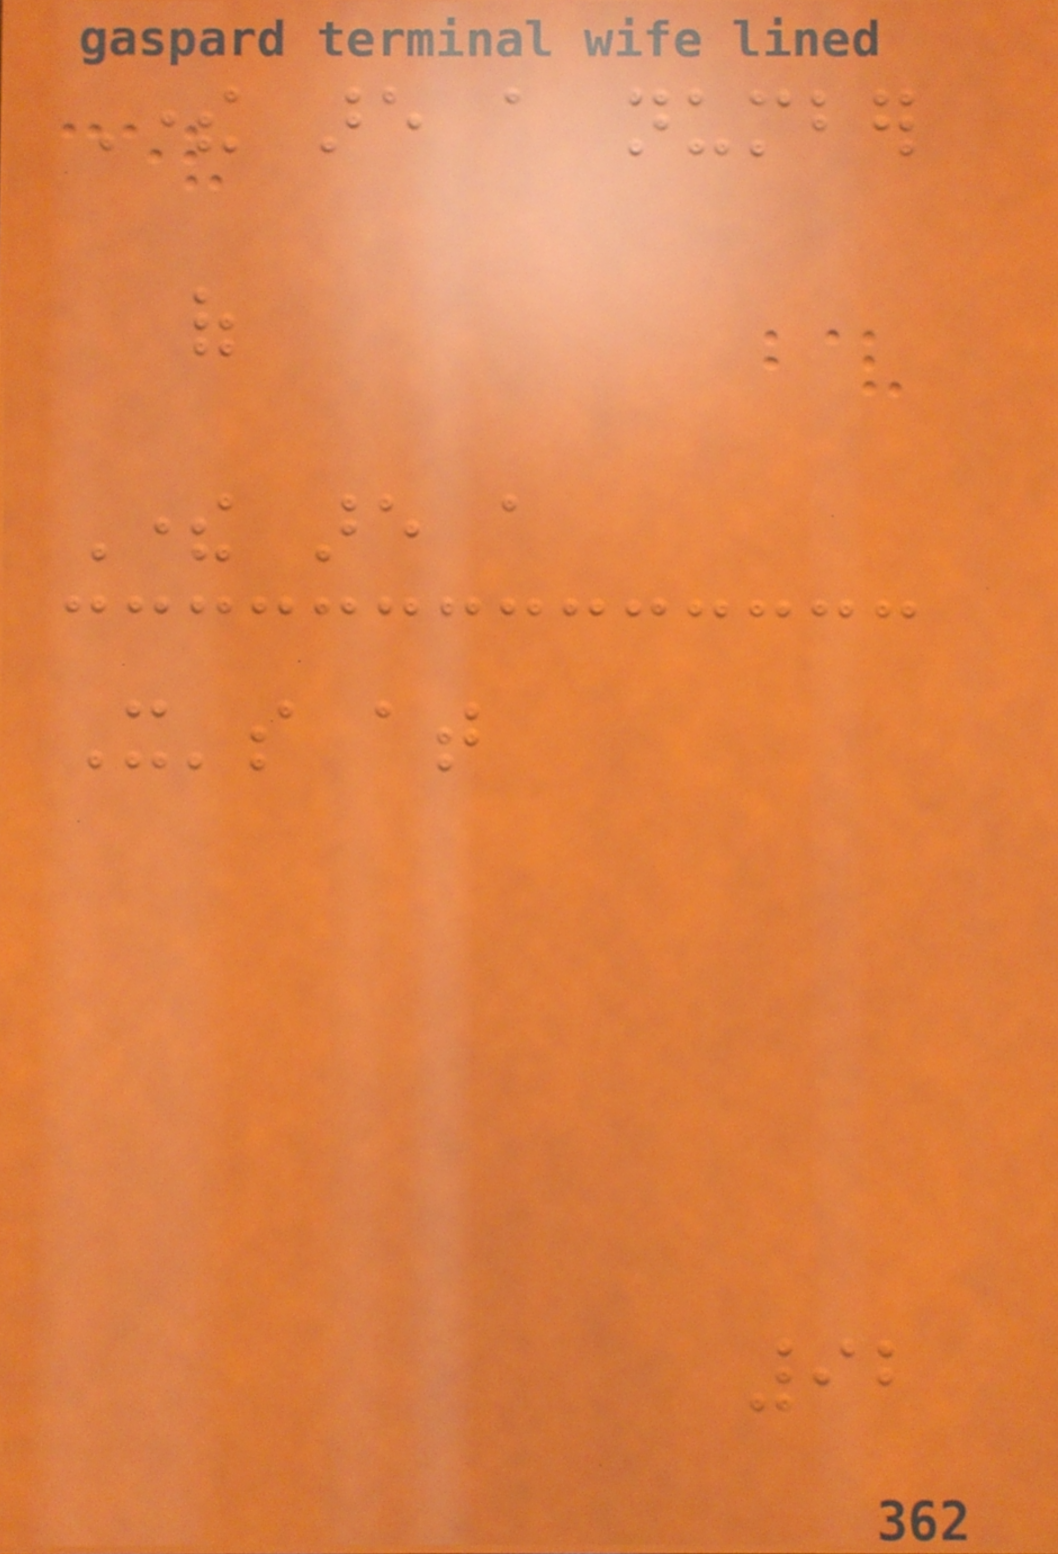There are a number
of
There are a
It's at
92
